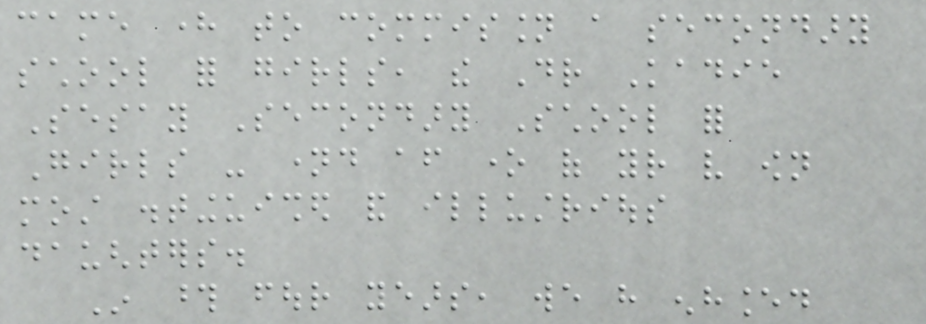came here to commission a secondary
school for girls, the Dr Kadie
Sesay Secondary School for
Girls - named after one of your very own
most distinguished and illustrious
daughters.
In those four years, we have enhanced
